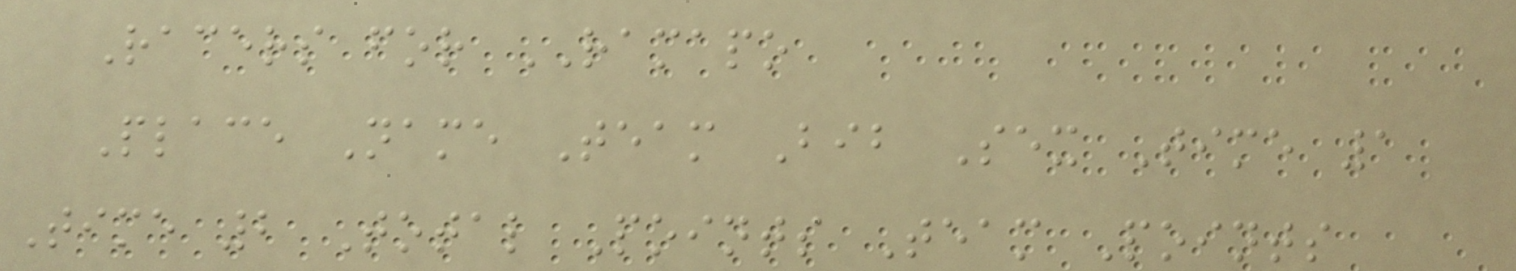Racers for RAMAPO
Place Name Team Bib Sex Time 1
Time 2 Total Points Team Points
